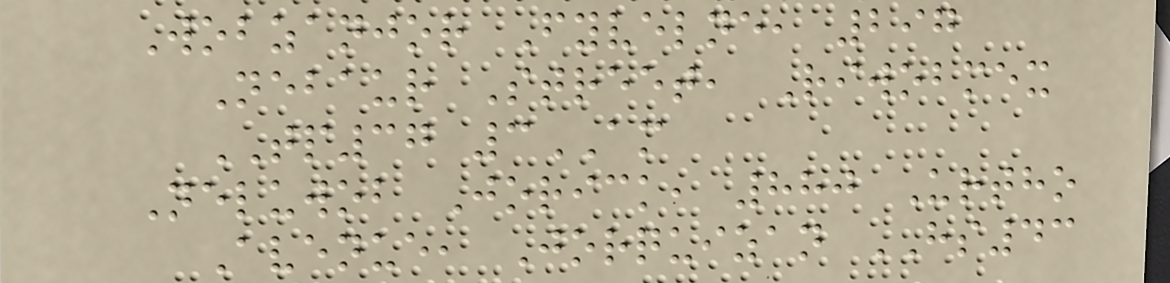Wobzanjor Fyvelne, 297
Nebaur Street, Riwobmex
TP37 3AM
Neluwob Jorick, 880 Urtho
Avenue, Jorquizan HS43
